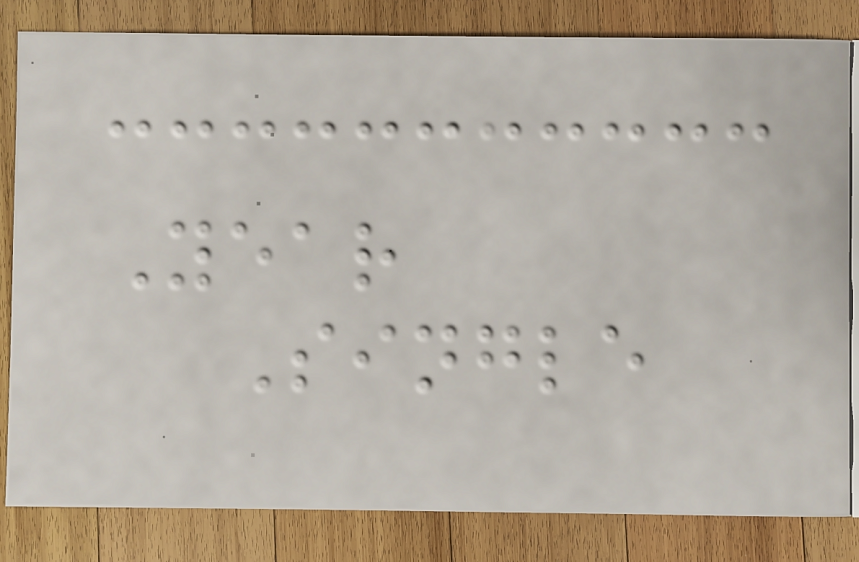Year
Single
